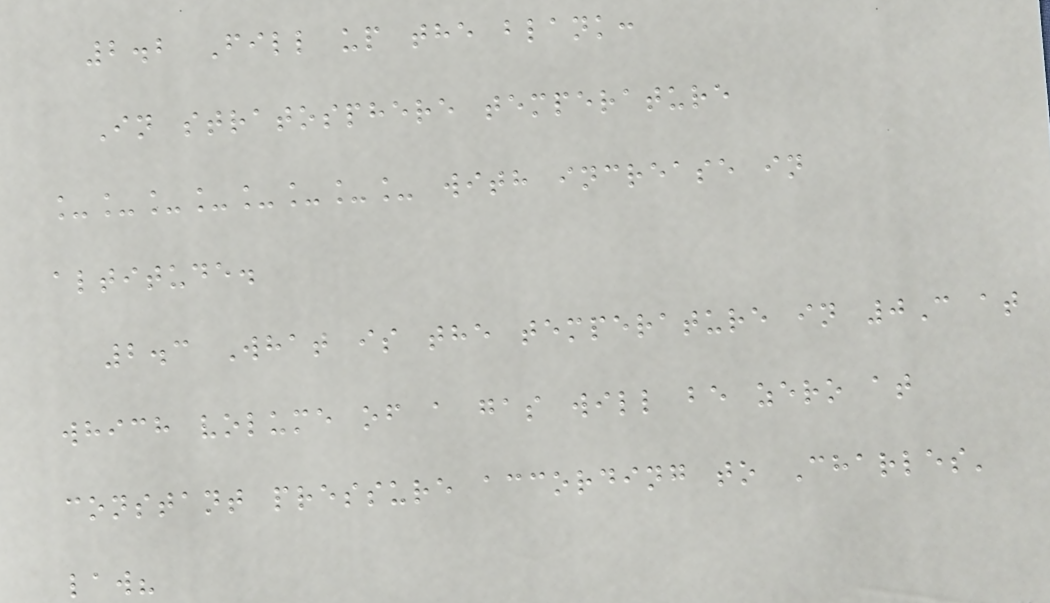2.2 Fill up the blank:
In stratosphere temperature
________ with increase in
altitude.
2.3 What is the temperature in 0C at
which volume of a gas will be zero at
constant pressure according to Charles'
law?
